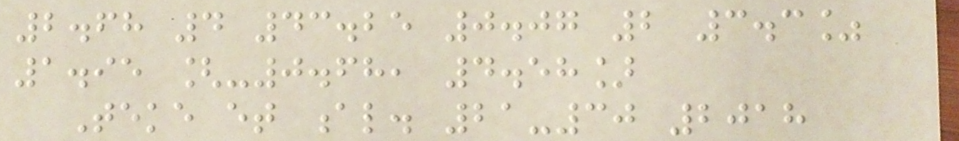2.68 4 43.25 0.07 2 3.3%
1.95 [-0.68, 4.58]
Teke et al. 21-30 2018
